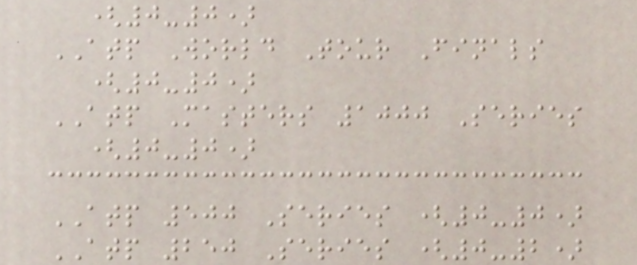(0-0)
ATP World Tour Finals
(0-0)
ATP Masters 1000 Series
(0-0)
ATP 500 Series (0-0)
ATP 250 Series (0-2)
